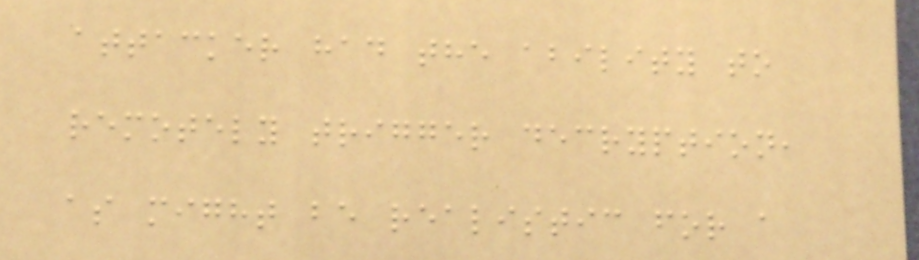attacker had the ability to
remotely trigger decryption,
as might be realistic for a
